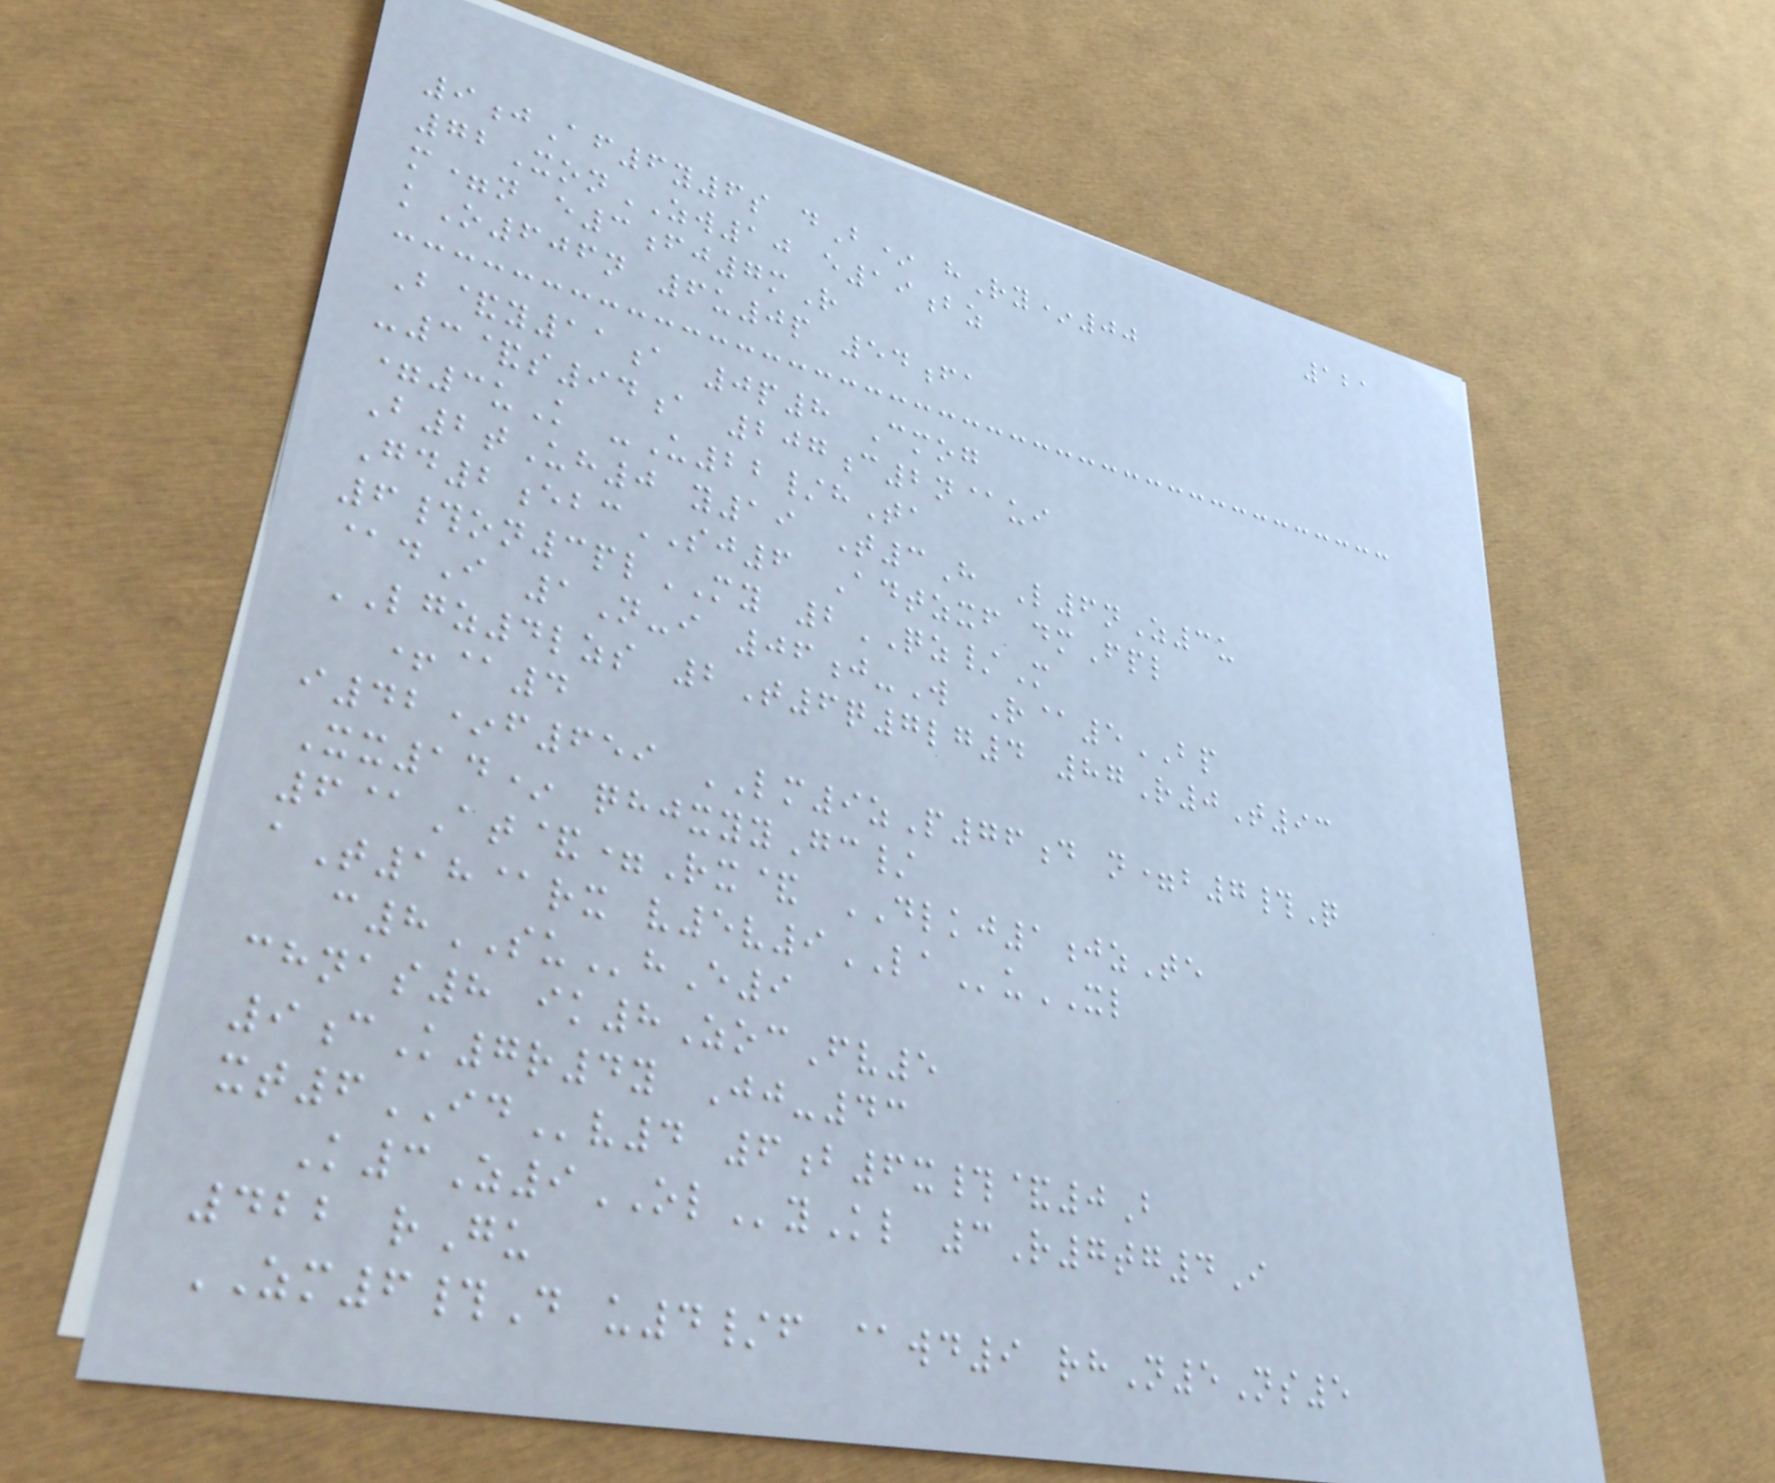121
9jAf6y6s dB* hRy*00
72XonZW10 e19bz
m=n e3fj7mR
kO606n 6u0p 54fa
B&y11a 0p8 Cmog
-3&s94a 207c2n@ui
=3uK -U22/hTa
B2tUh0 y19 T3H L6nZ3u
Gd2ebcSJ6 Adtzxf dmFpl
6#on3plMY 2QZ/M
@dI 1N-i 06j-W R@5BP
LGZ4lzs 2T6q7lg4 87R0T93
+@4
i42*f659 LM9zP76d n=b7#Q
Xx14* qhjxyyGc/
6@At&=Rx& DLKJ1jzTe
aT18@rx v5v9LAuXL
c8SUhE9
chnas8 ik8ZocFv5
9cK7r4y Jj-43
xt6IDv4 6b6x#&0B
K3Z9OLyKl 3R7tg4I
422 rGu
ZM6#D u4/f @wd9 rhN5Ns5
